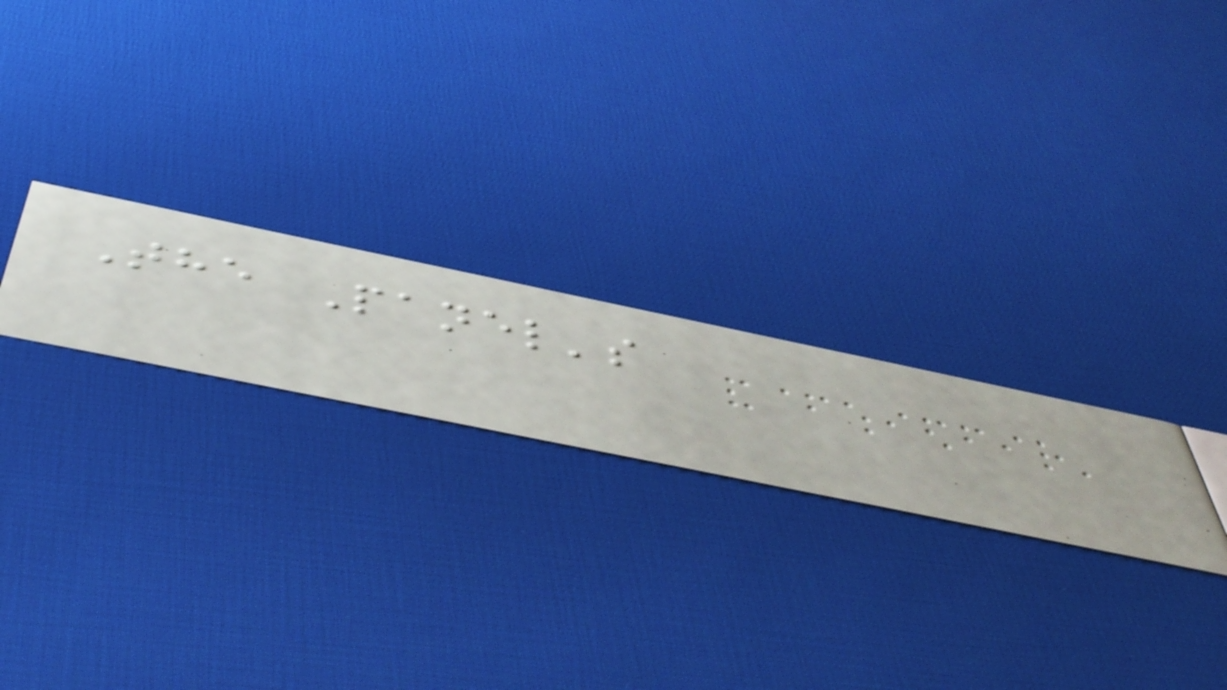The Panel's
